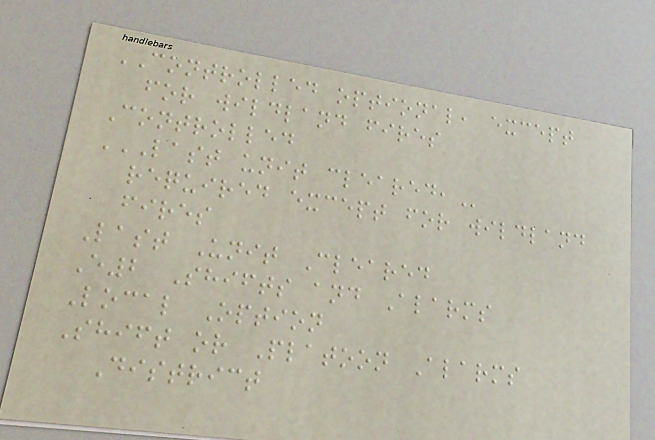CONTROLLED optional, except
for wildland fires
Controlled
LAST UNIT CLEARED,
required except for wildland
fires
Last Unit Cleared
E2 Shifts and Alarms
Local Option
Shift or Platoon Alarms
District
